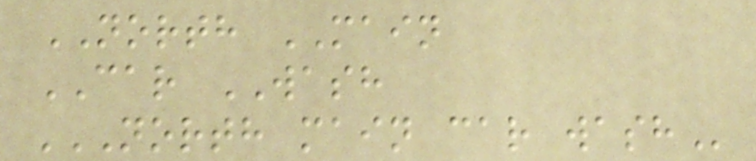NORTH MAIN
CAR WASH
NORTH MAIN CAR WASH
